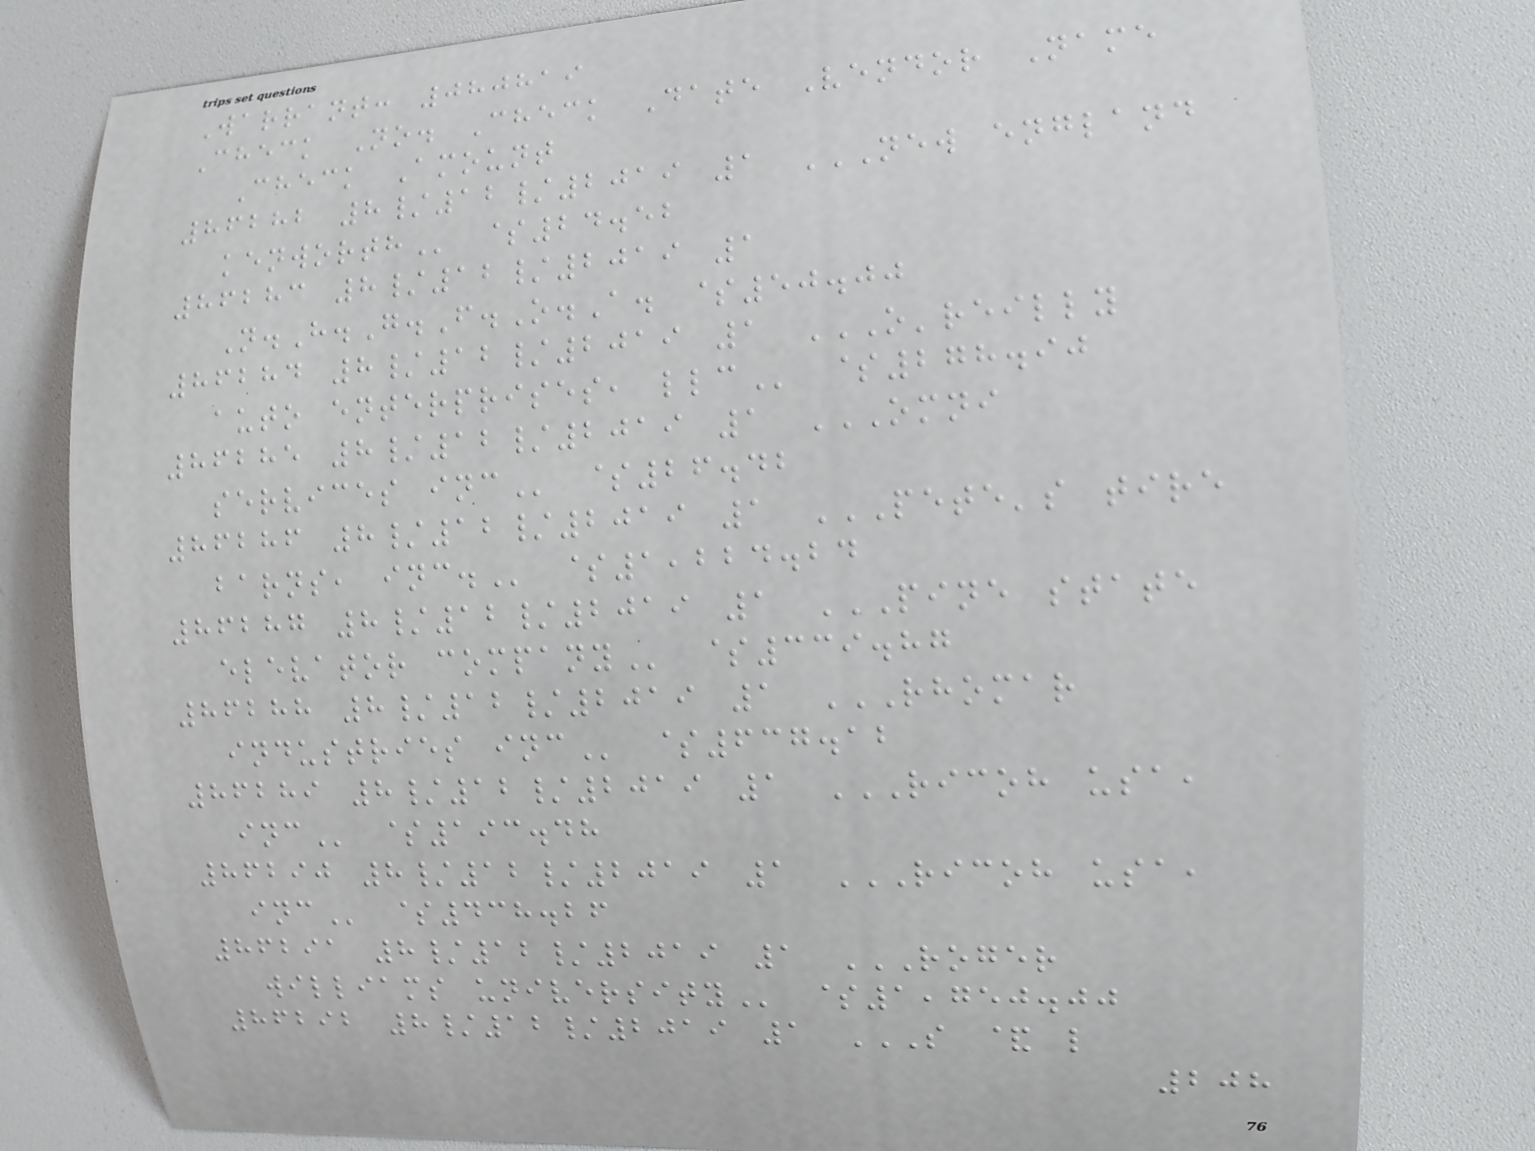Warrant: 080819
Check No. Check Date Vendor Name
Check Amount
86282 8/12/2019 1 NEW ENGLAND
KENWORTH $24.52
86283 8/12/2019 1
N.H.G.F.O.A. $50.00
86284 8/12/2019 1 O'REILLY
AUTO ENTERPRISES, LLC $278.90
86285 8/12/2019 1 OMNI
SERVICES INC $26.42
86286 8/12/2019 1 PETE'S TIRE
BARNS, INC. $1,224.24
86287 8/12/2019 1 PINE STATE
ELEVATOR COMPANY $339.87
86288 8/12/2019 1 RHOMAR
INDUSTRIES INC $637.12
86289 8/12/2019 1 RICOH USA,
INC $193.48
86290 8/12/2019 1 RICOH USA,
INC $438.26
86291 8/12/2019 1 ROGER
WILLIAMS UNIVERSITY $1,750.00
86292 8/12/2019 1 S & L
208
